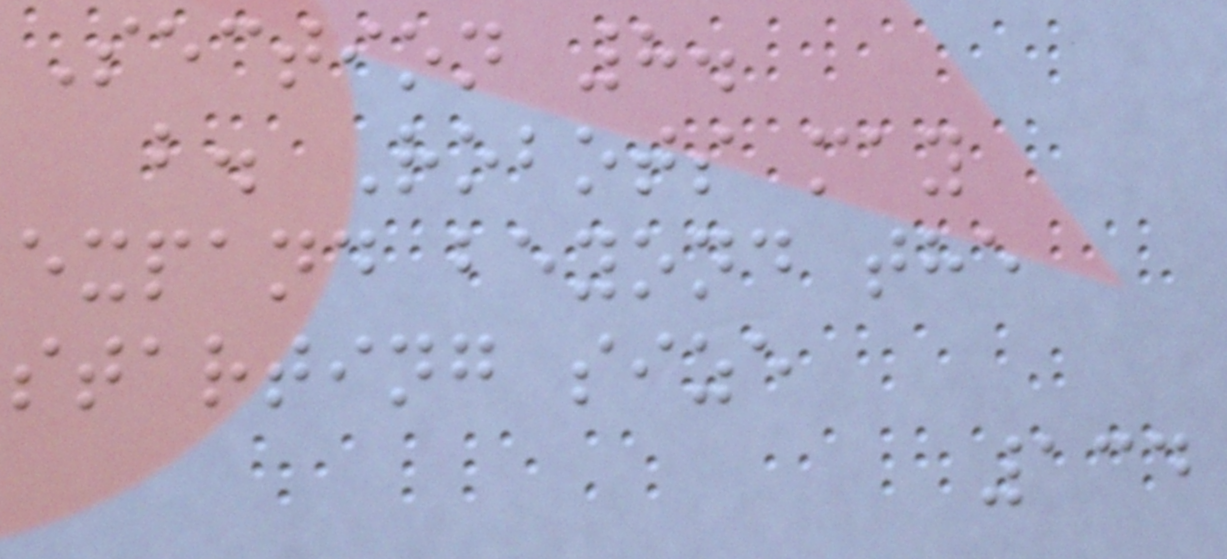Section 8.
b. Robots may
expand beyond the
starting size
134
